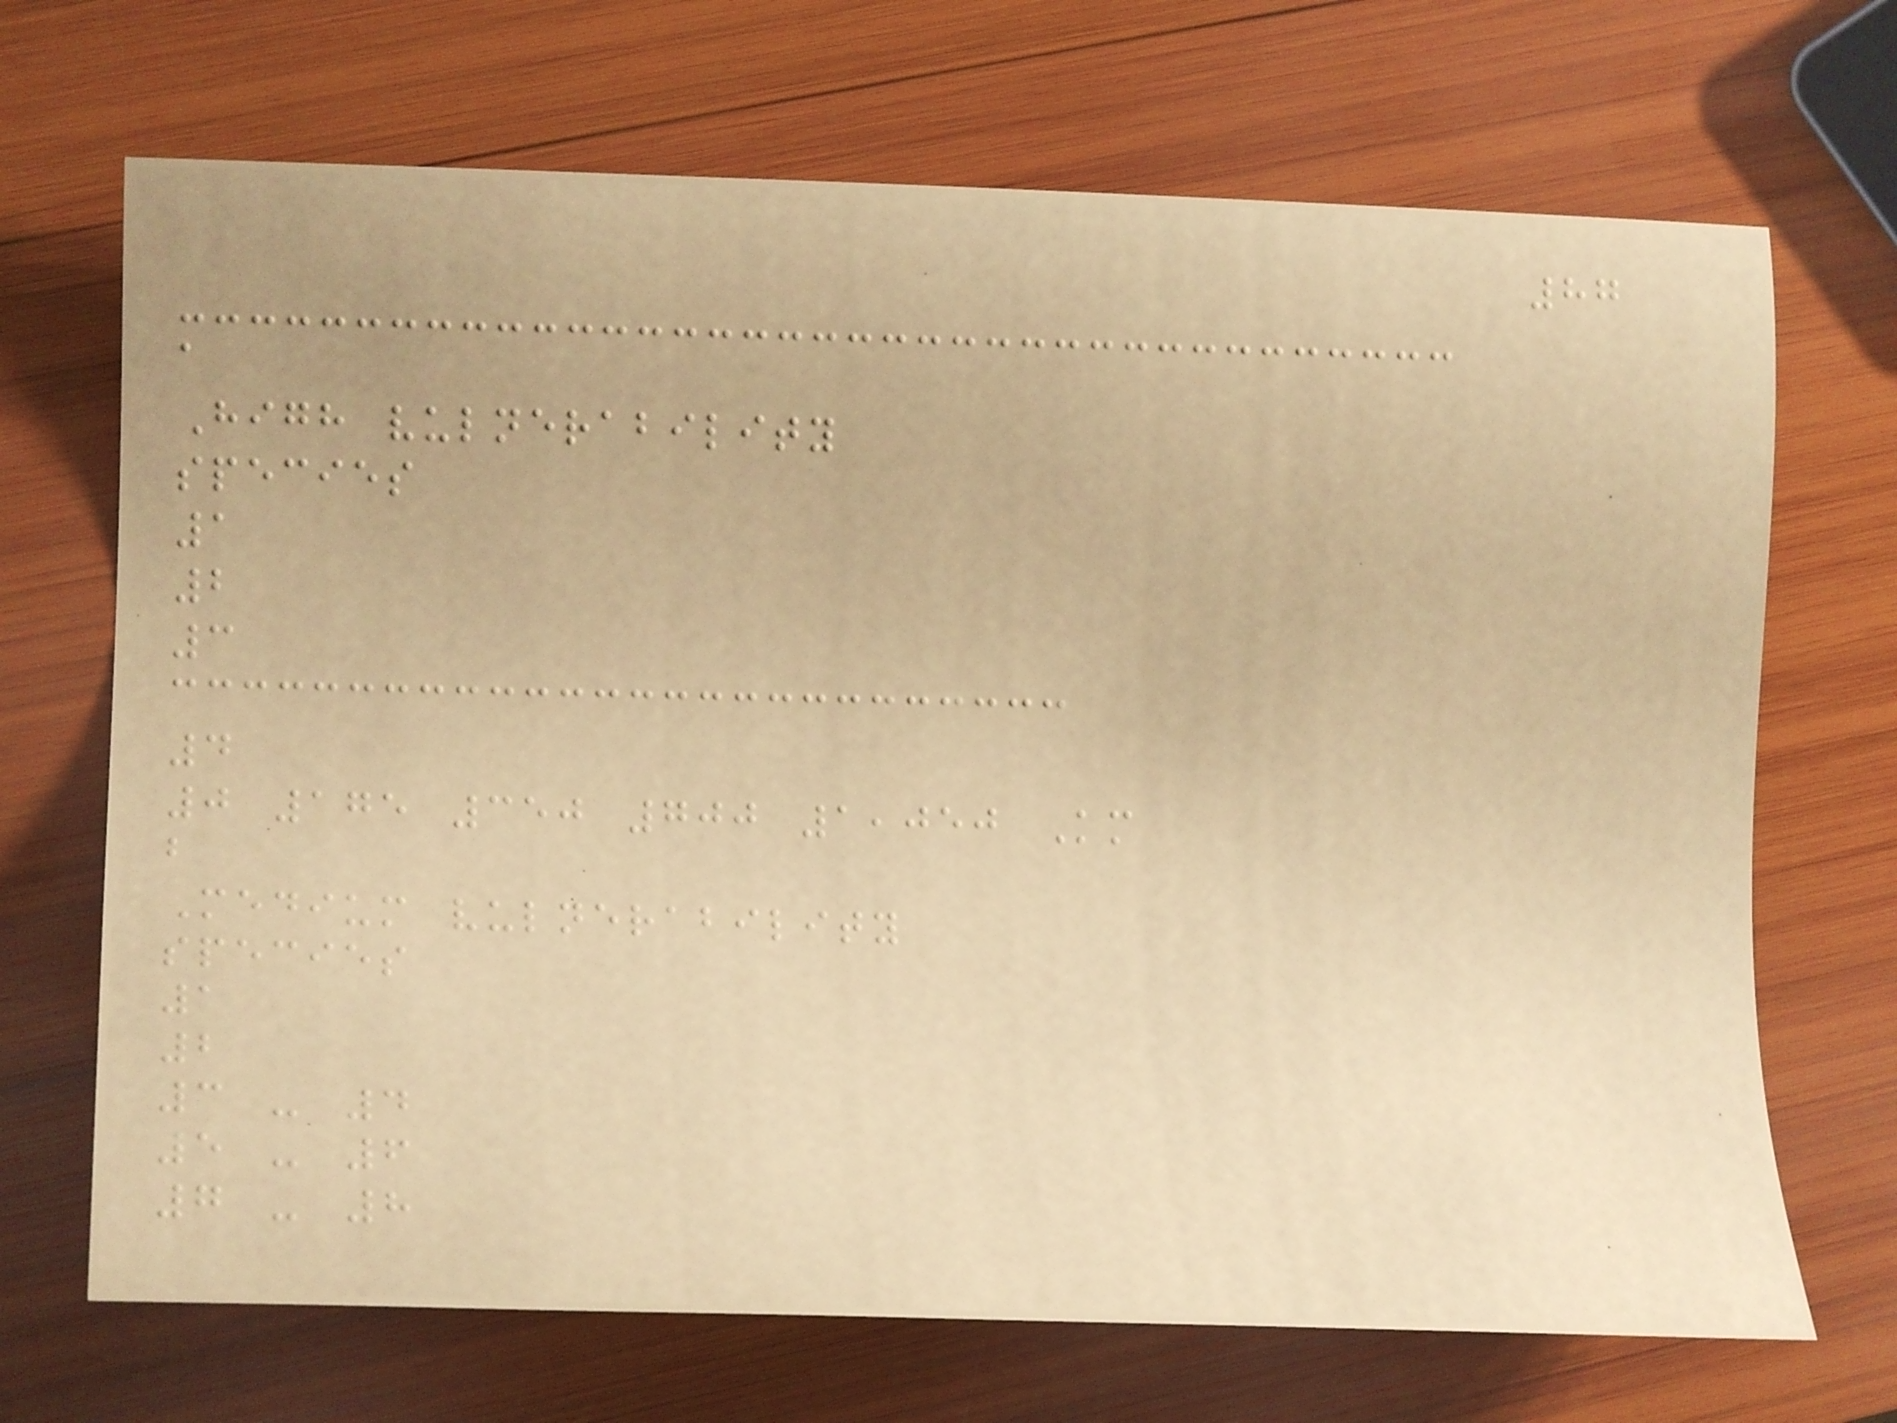87
a
High vulnerability
species
1
2
3
4
0 175 350 700 1,050 Km
b
Medium vulnerability
species
1
2
3 - 4
5 - 6
7 - 8
